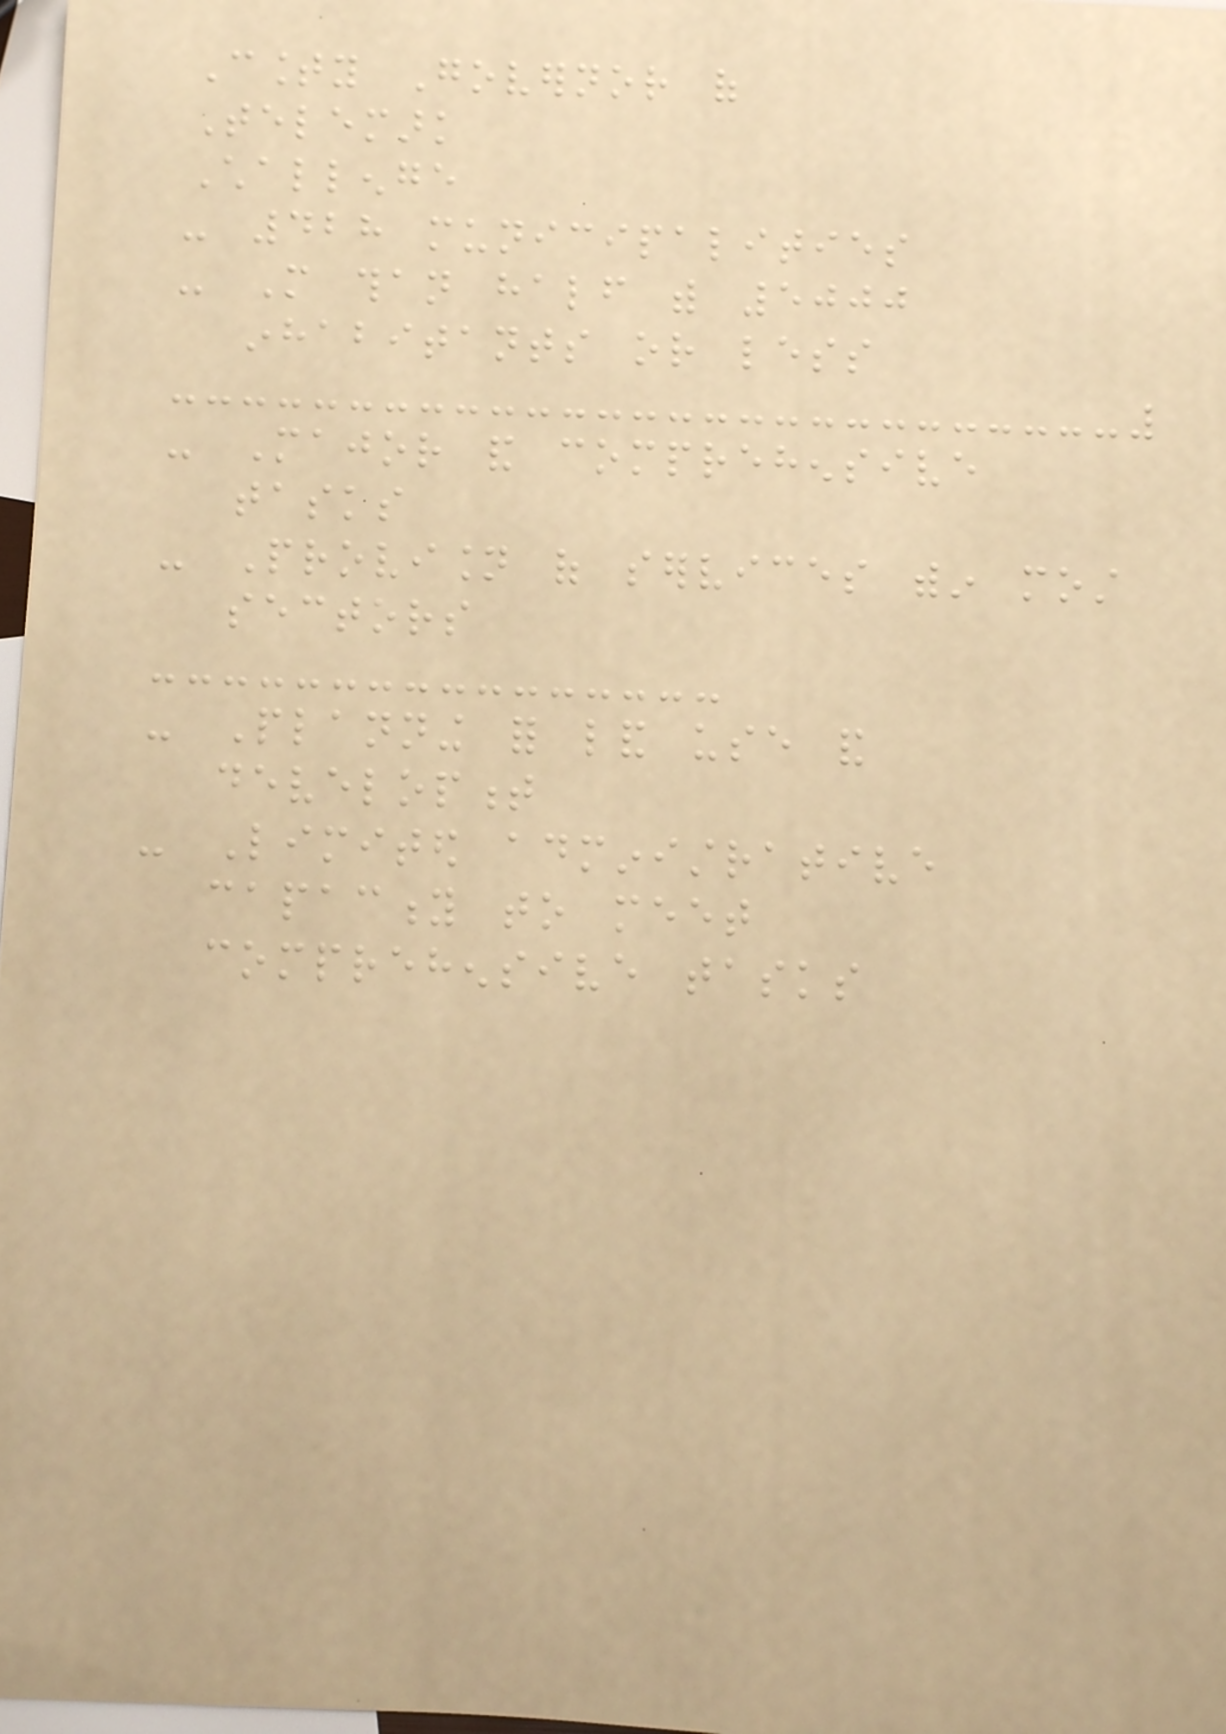County Governor of
Telemark
Challenge
- 428 municipalities
- More than half with 5000
inhabitants or less
- Major and comprehensive
tasks
- Provision of services within most
sectors
- Planning for land use and
development
- Limited administrative
capacity to meet
comprehensive tasks
